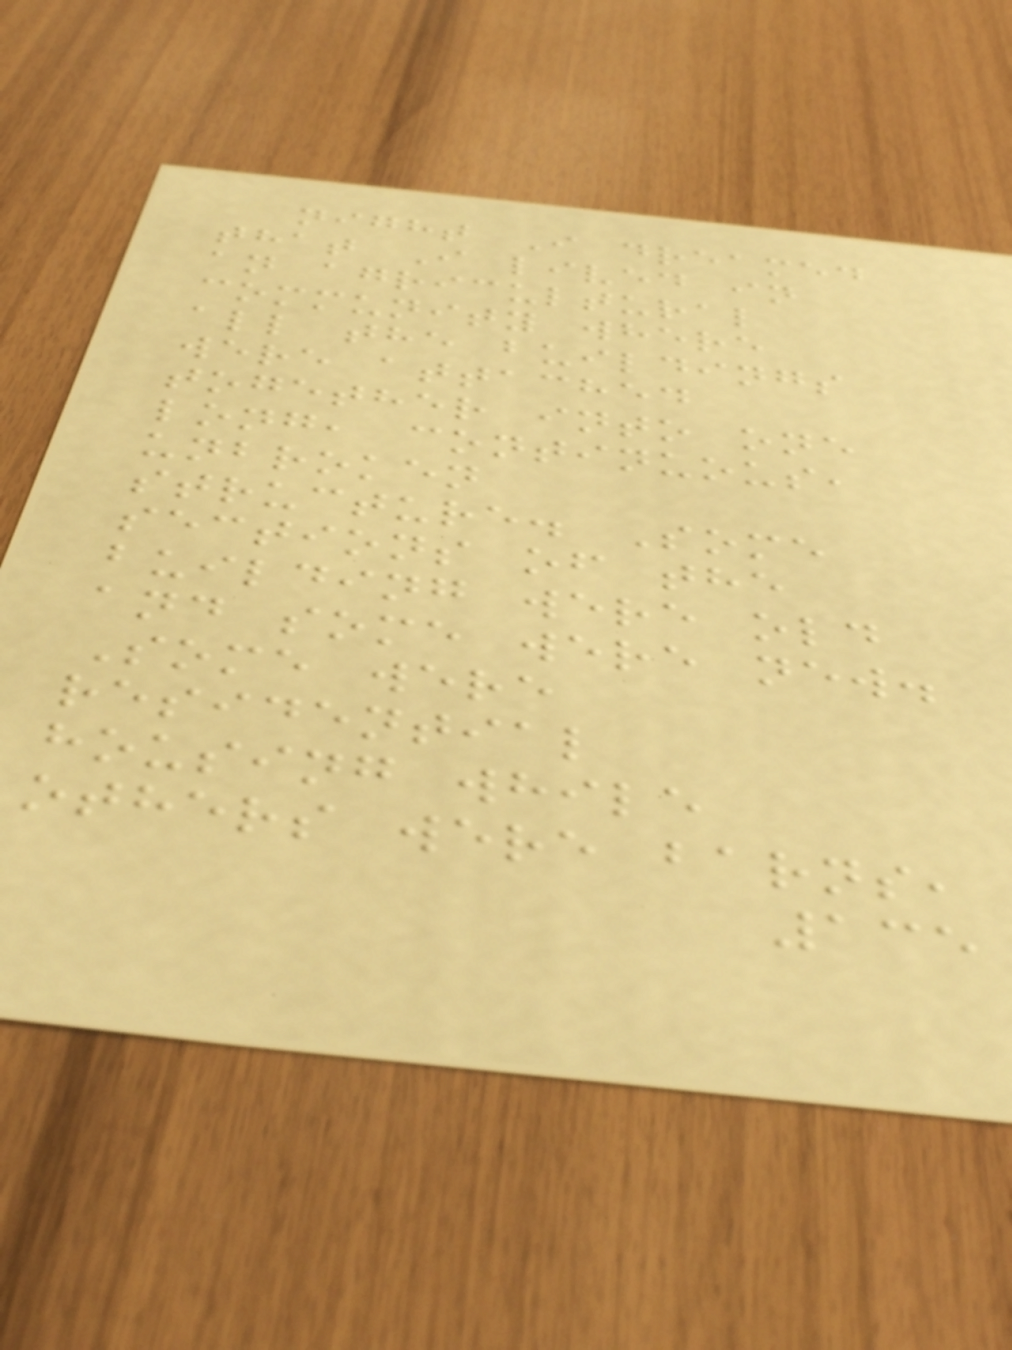night I dreamed
that I lived in
an agricultural
community where
all the buildings
were attached
together into one
long, continuous,
unbroken
structure. Some
sections of the
building were old
and some were new.
Some were
residential
housing while
others were barns,
135
